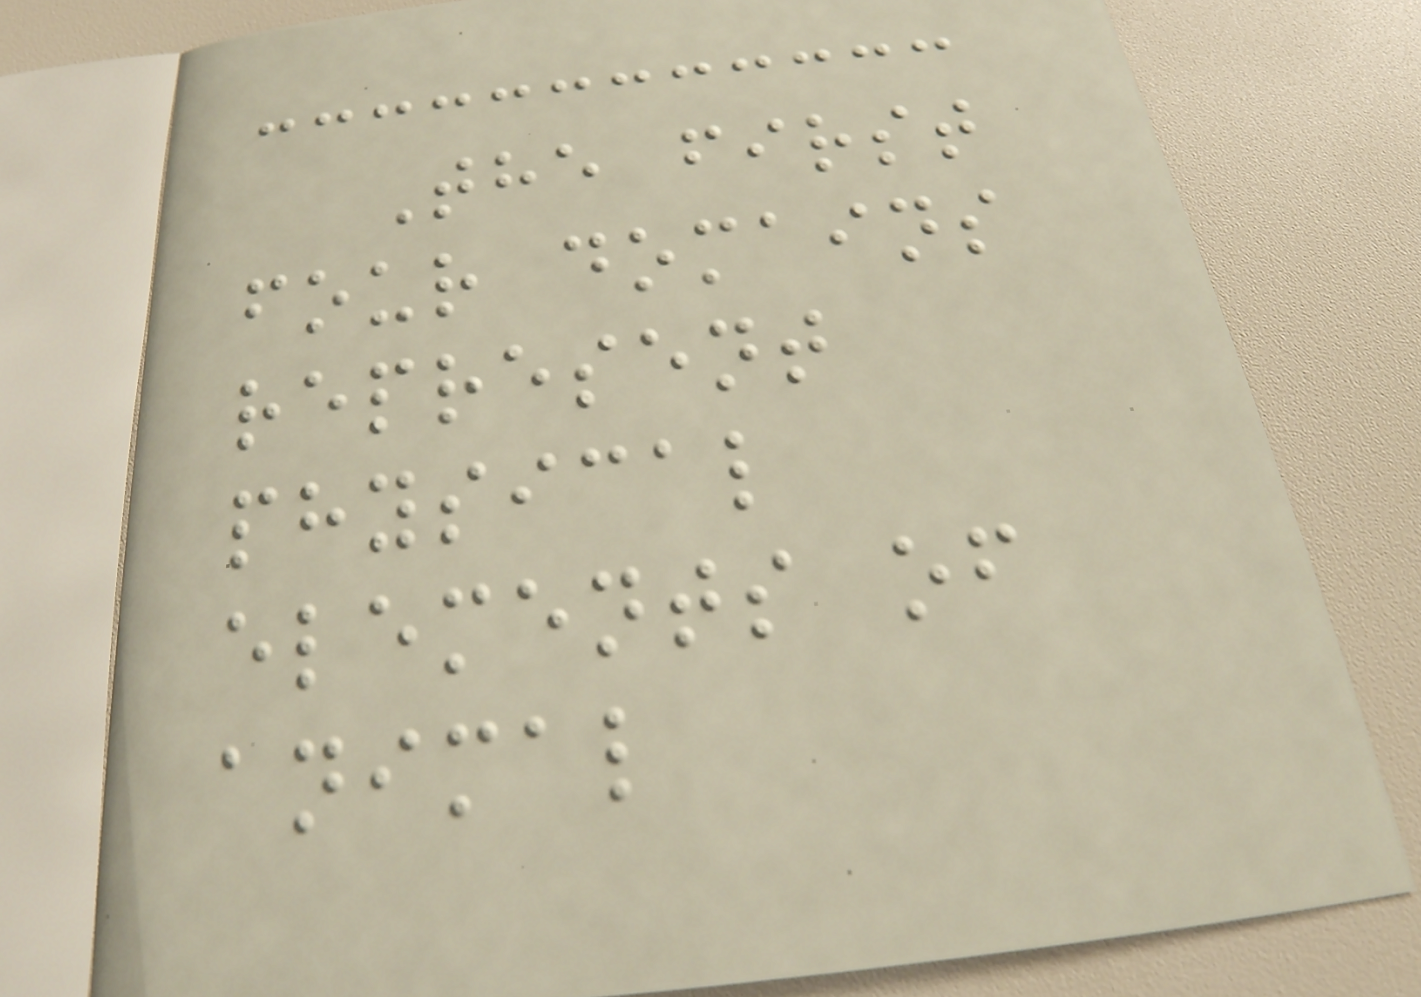The first
four domains
represent
physical
elements of
animal
